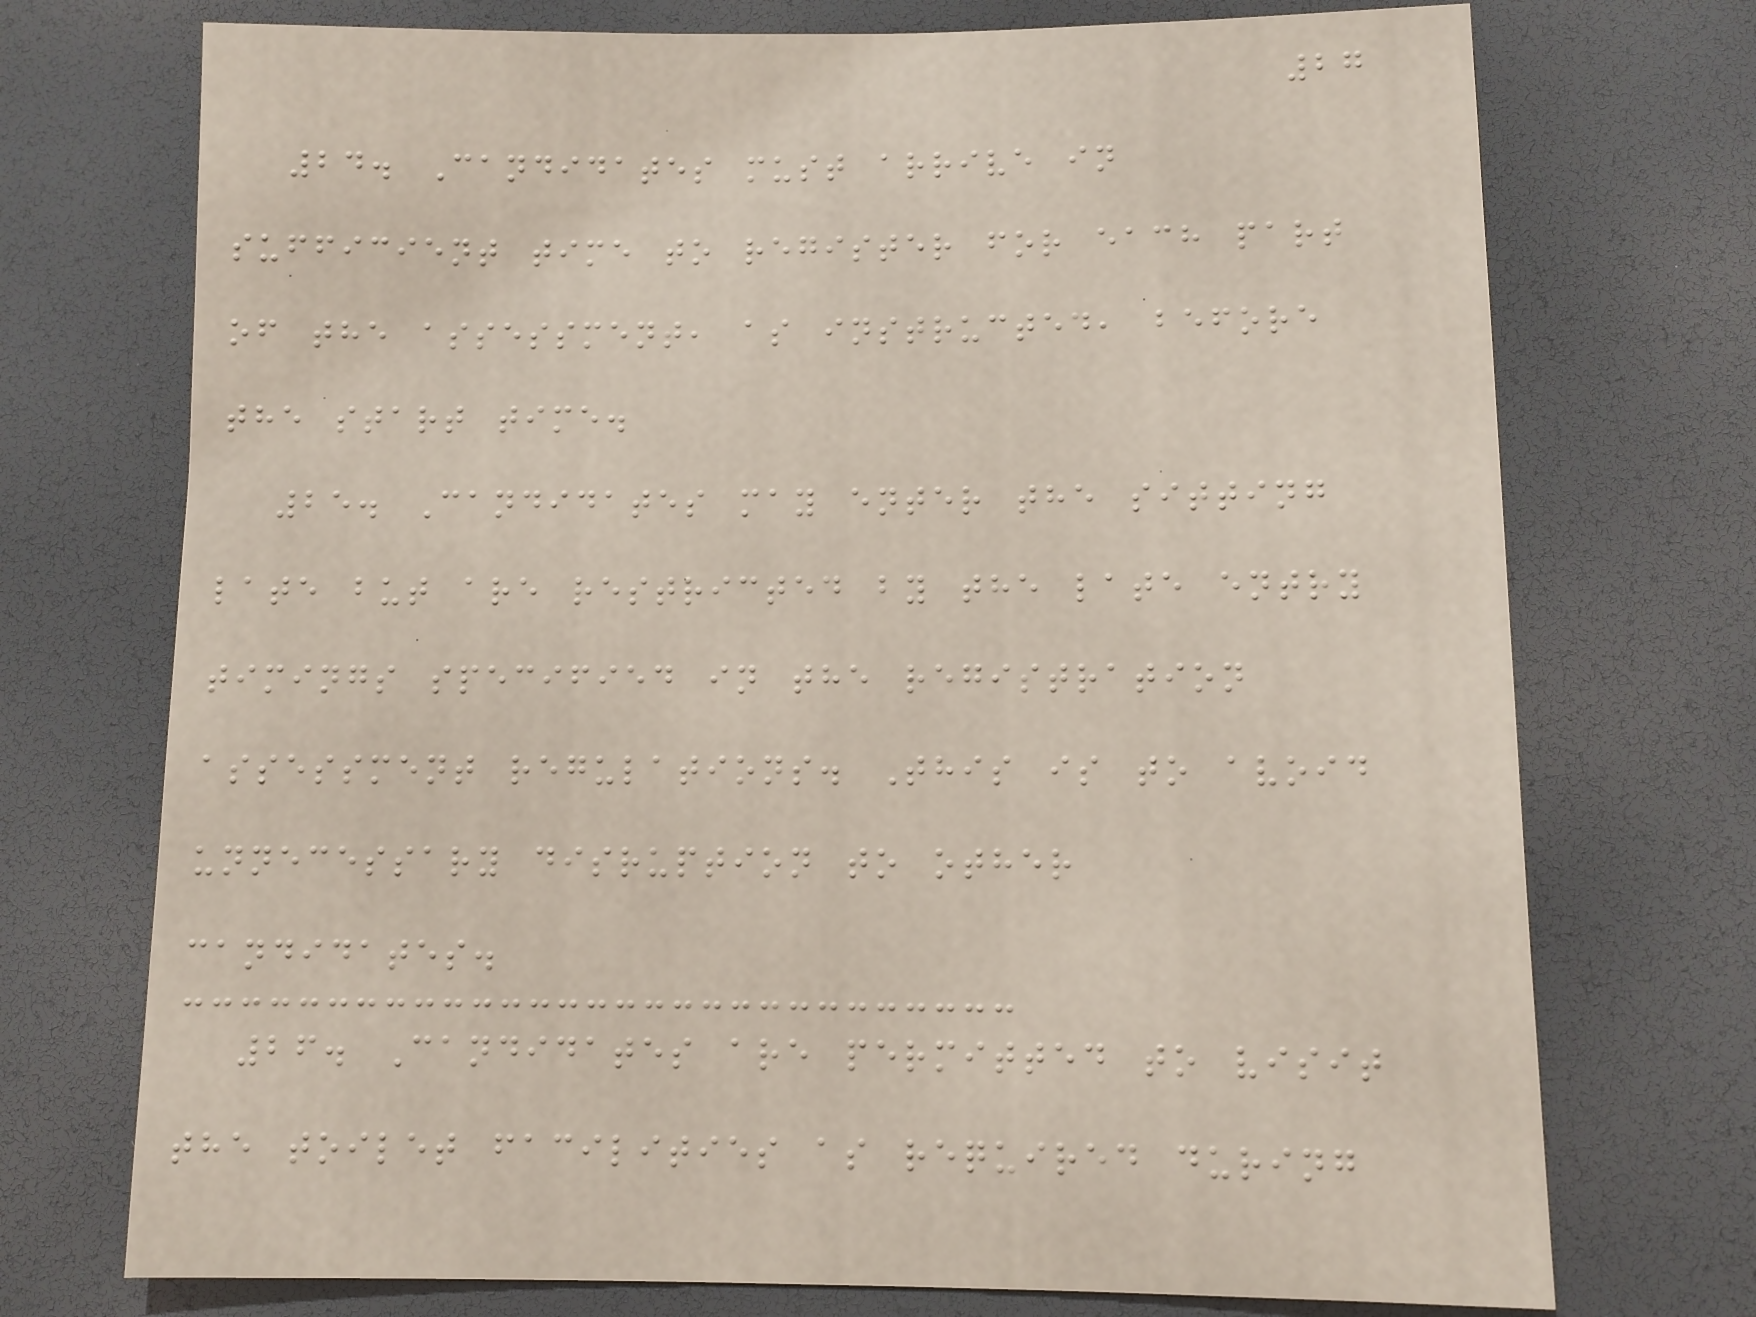27
24. Candidates must arrive in
sufficient time to register for each part
of the assessment, as instructed, before
the start time.
25. Candidates may enter the sitting
late but are restricted by the late entry
timings specified in the registration
assessment regulations. This is to avoid
unnecessary disruption to other
candidates.
26. Candidates are permitted to visit
the toilet facilities as required during
